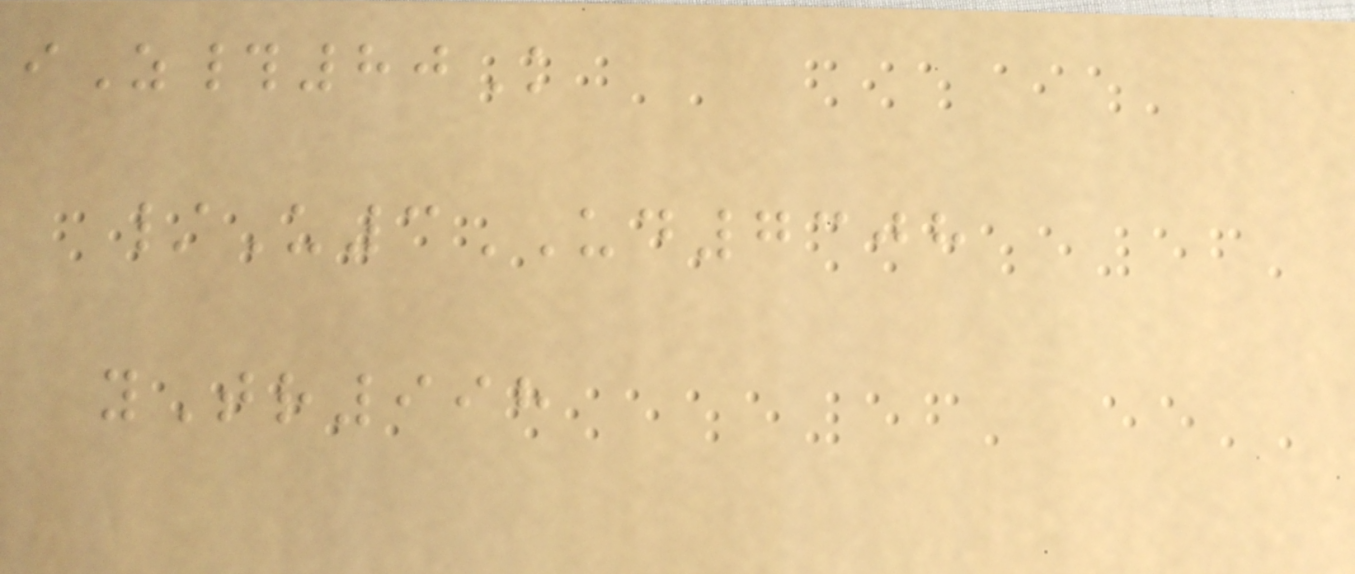iZ#80K
/U3UD7308
yTr998
